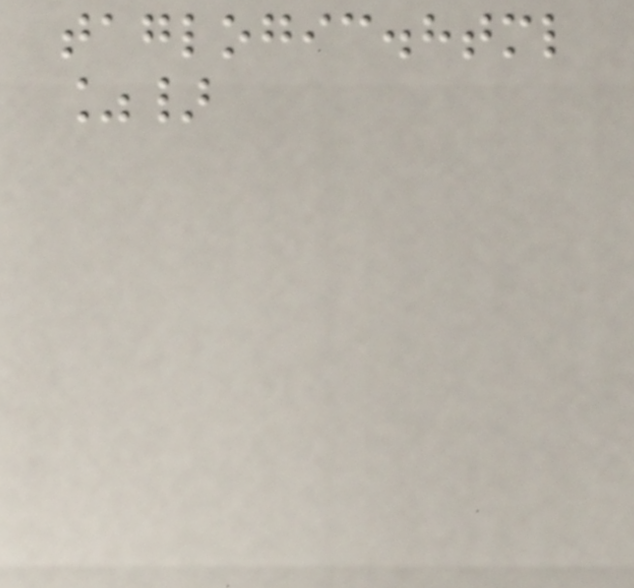taglogic.html
%}
